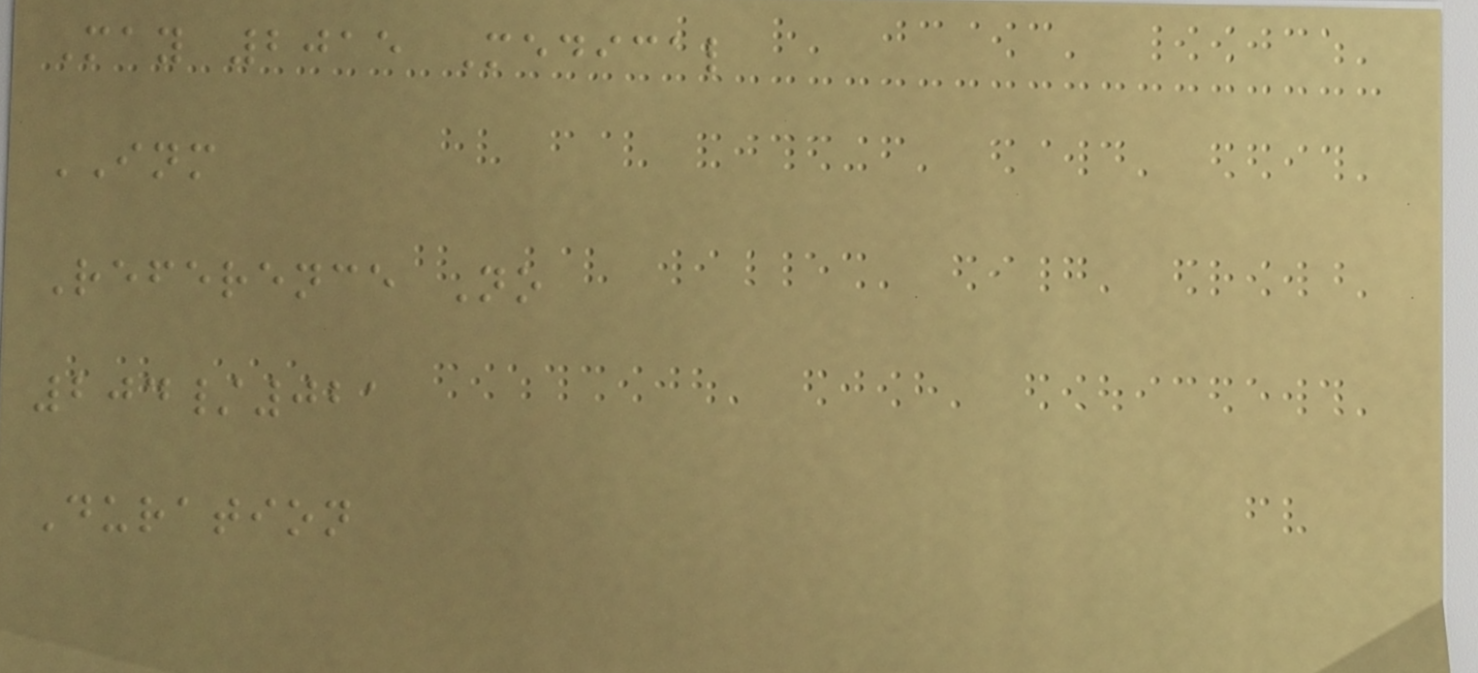May 2015 Medical
INM
Reference No
204/021
Duration
